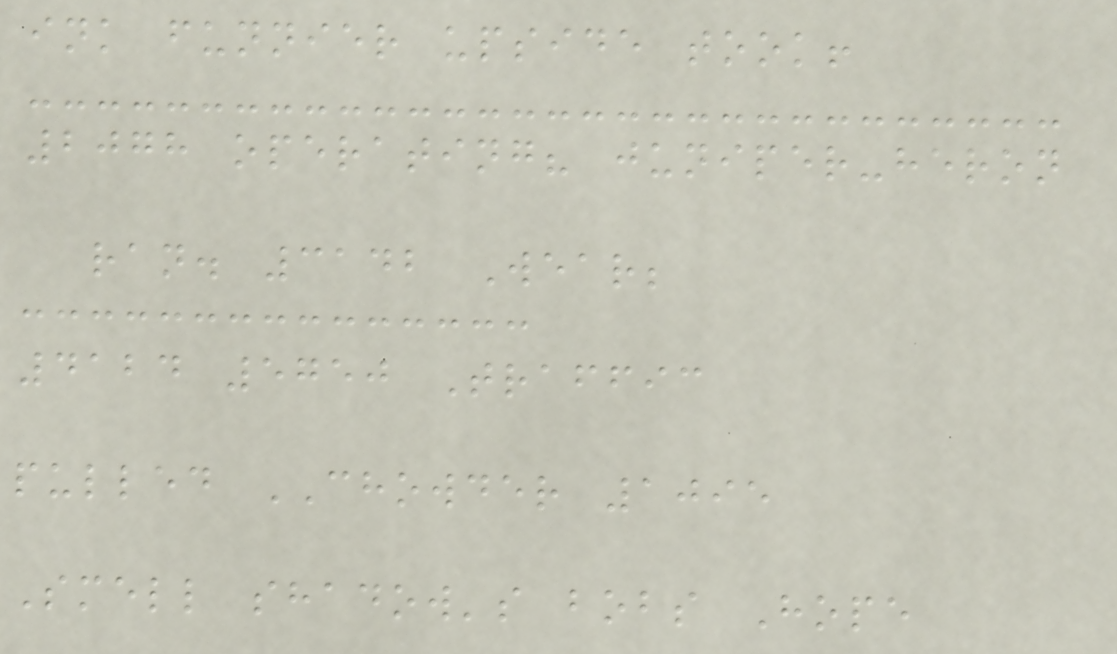ink funnier upside took!
2078 operating? juniper-heron
ran. 3142 Wear;
4124 5750 Traffic
pulled CHOWDER 1095
Smell shadow's bobs Hope
